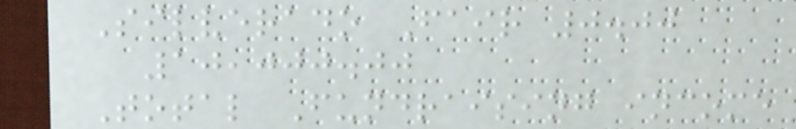Silverado Fair 0.00
10,000.00
Total Fundraising income
